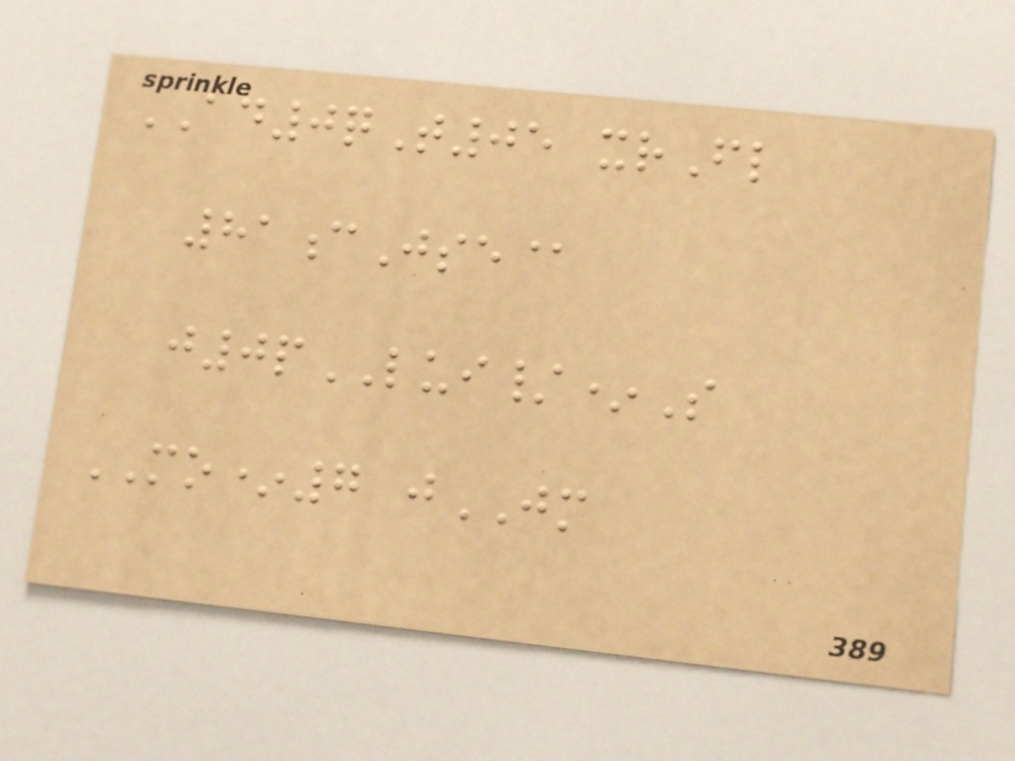AD0qT05 xrFl
81cJse@
j0pLUI/*S
MO*7 jJM
